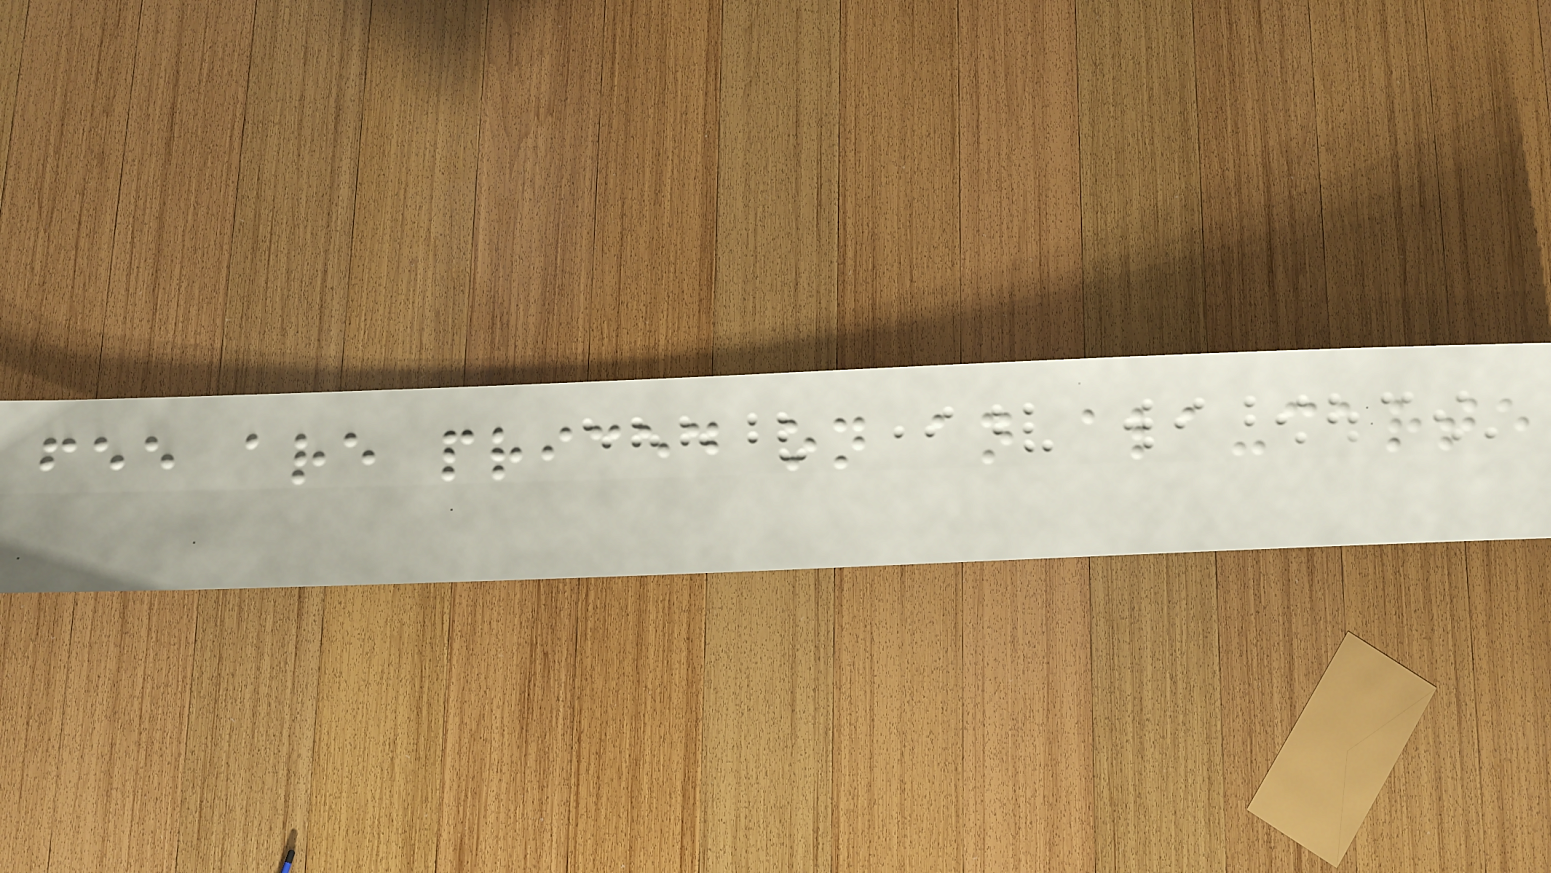fee are priced on an ala-carte
